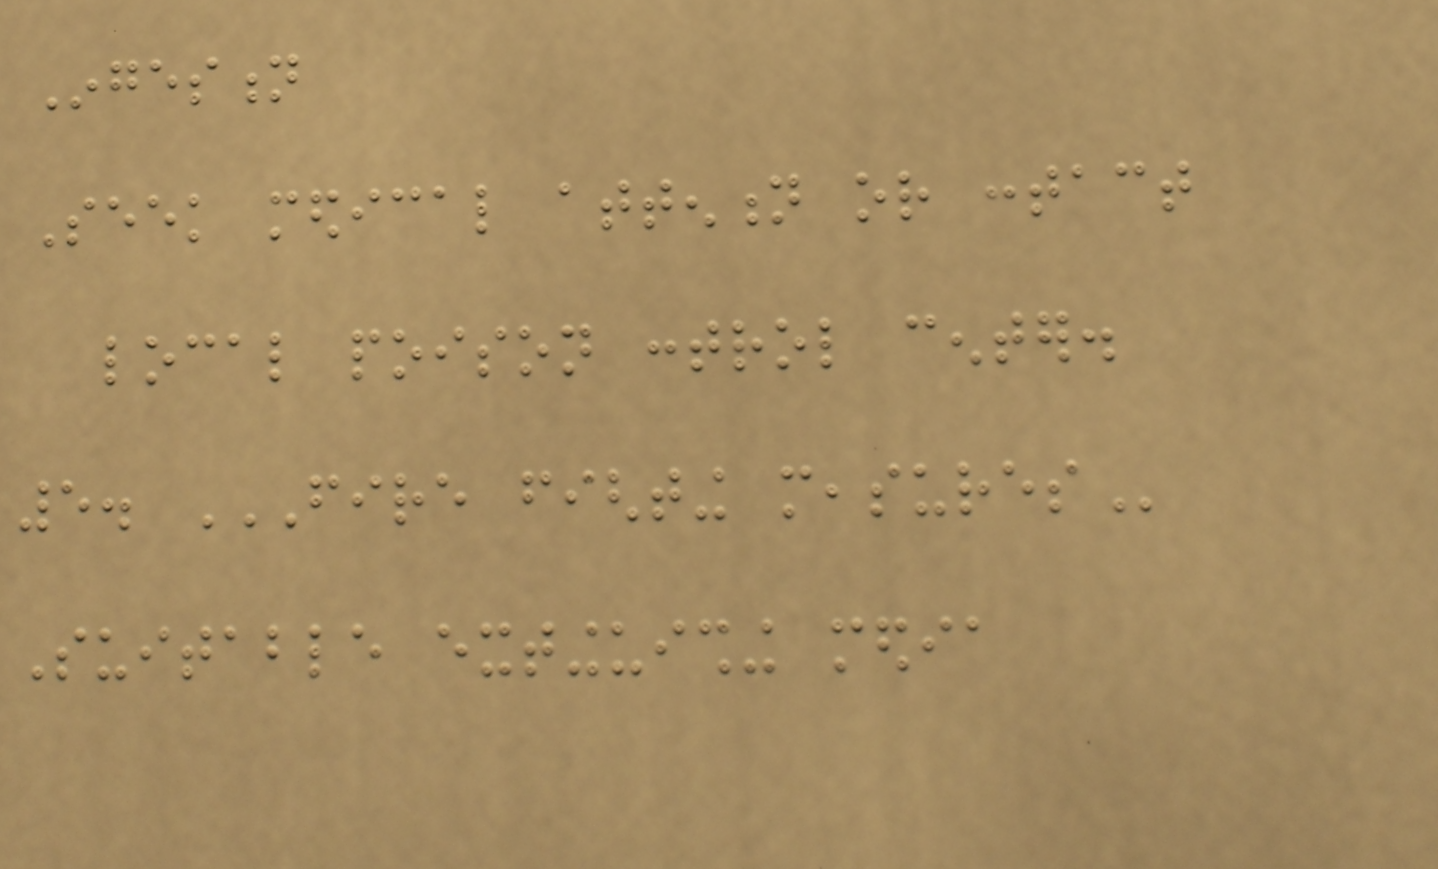Ingestion
Seek medical attention or contact
local poison control center.
5. FIRE FIGHTING MEASURES
Suitable extinguishing media
